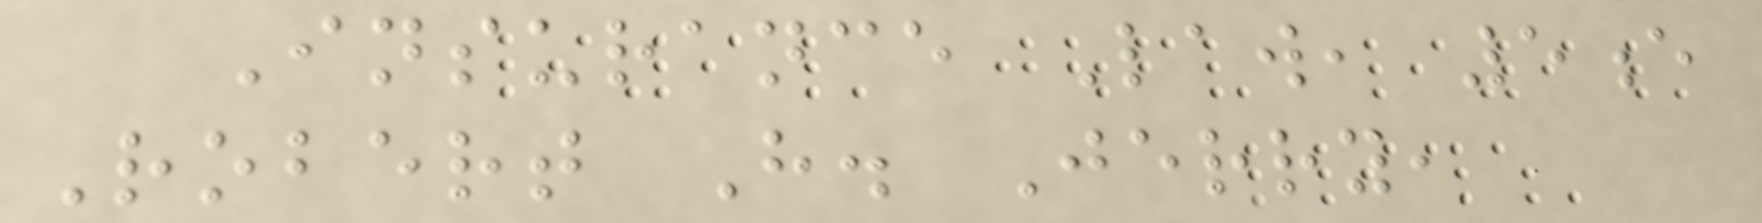Insurance Law, 5e
Robert H. Jerry,
